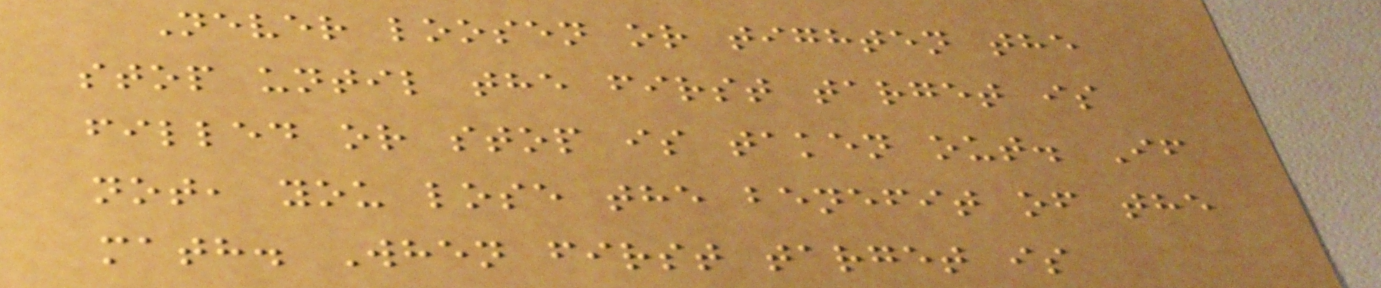Never loosen or tighten the
stop until the first target is
filled or stop is taken out. If
not, you lose the benefit of the
math. When first target is
